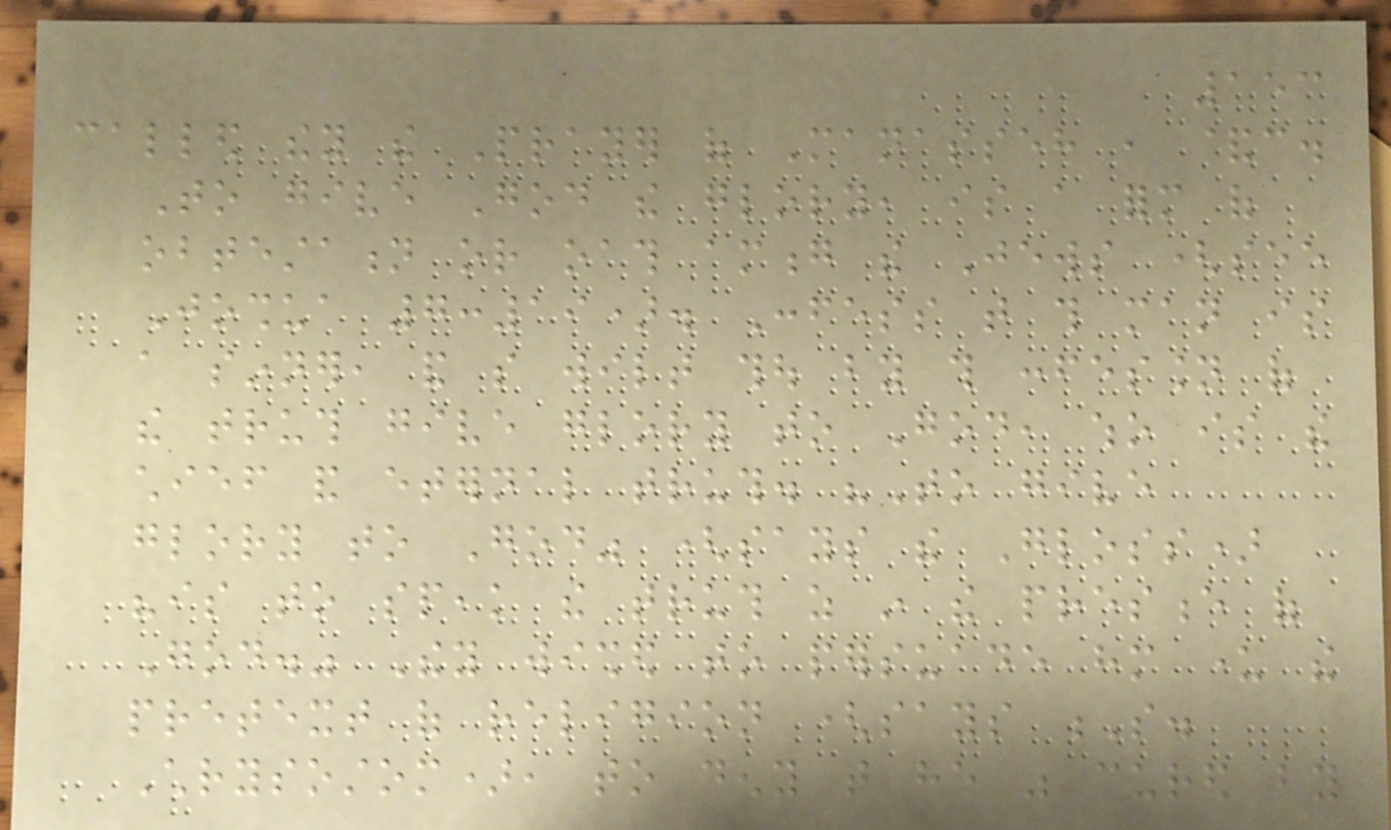153
called they the Prayer of Manasseh , &c.
To give God the glory, is a form of
obtestation or oath among the Jews (see
Joshua 7:19). Confess that this man is
a sinner, and so wilt thou by this confession of
the truth give glory to God, who is the
chief and eternal truth. "To give
glory to God" (says the Gloss)
"is to speak the truth as in the presence of
God." They wished to persuade him under the
pretext of religion (says S.
Chrysostom), to deny that he was cured by
